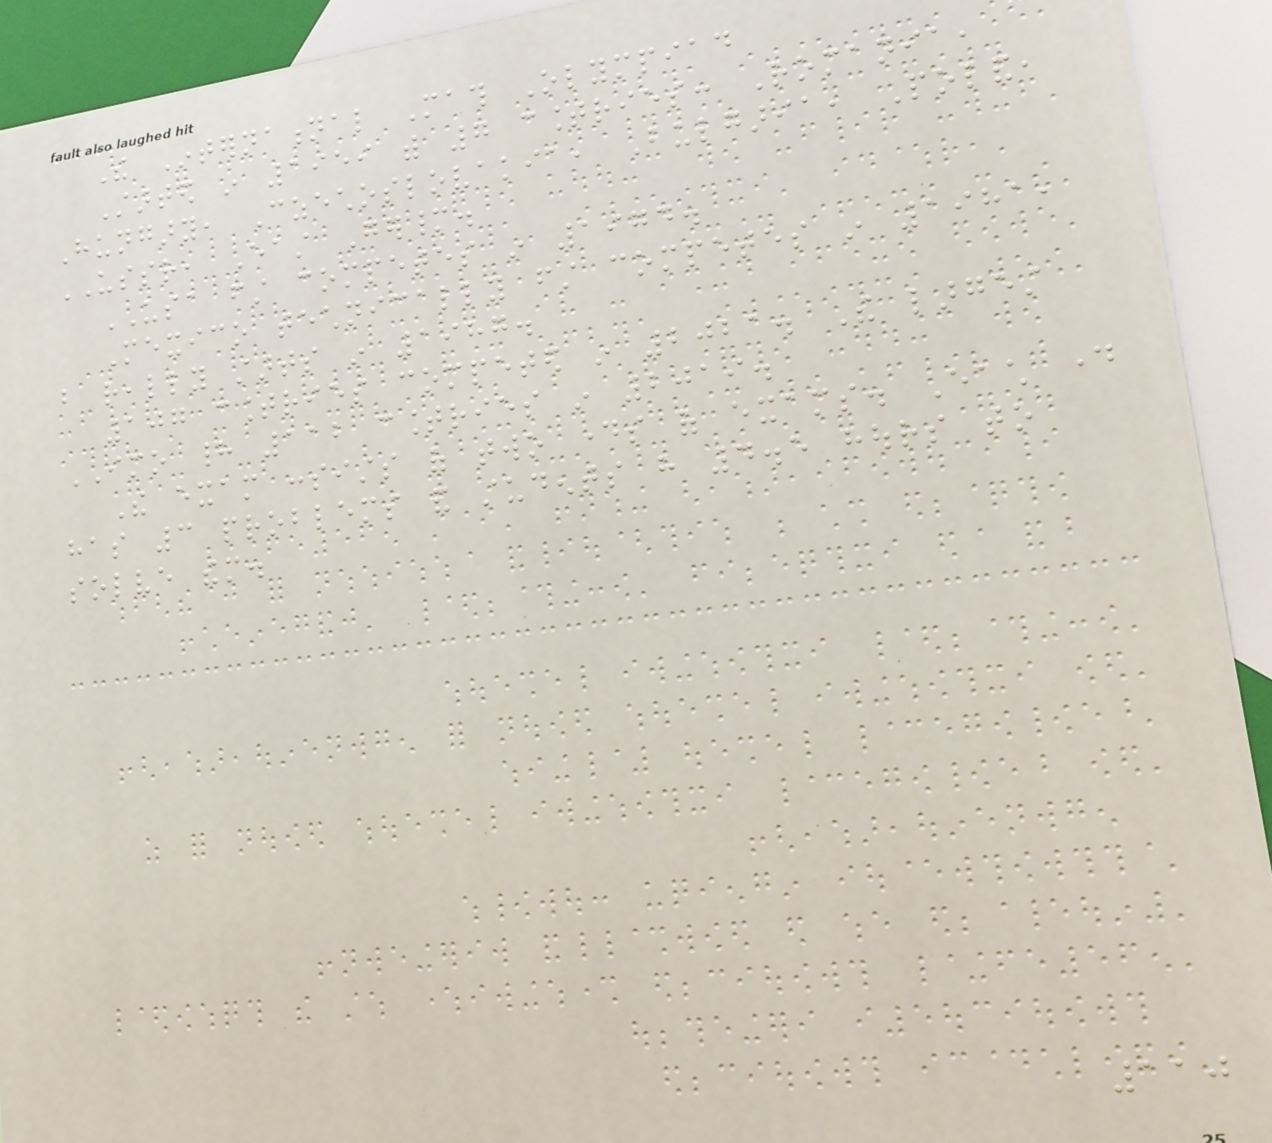The International Math Olympiad
Started in 1959 with 7 countries: Romania,
Hungary, Czechoslovakia, Bulgaria, Poland,
USSR, East Germany.
USA first competes in 1974.
Mexico technically first competes in 1981,
but really starts in 1987.
107 countries competed in 2021. The largest
IMO had 112 countries in 2019.
The exam consists of two days of exams. Each day
has 3 problems and students have 4.5 hours to
solve them.
110
